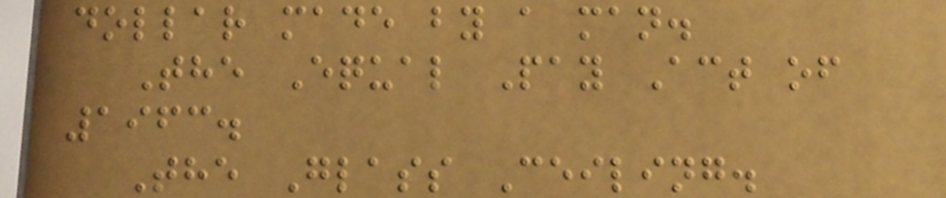dollar made by a man.
The Equal Pay Act of
1963.
The Glass Ceiling.
